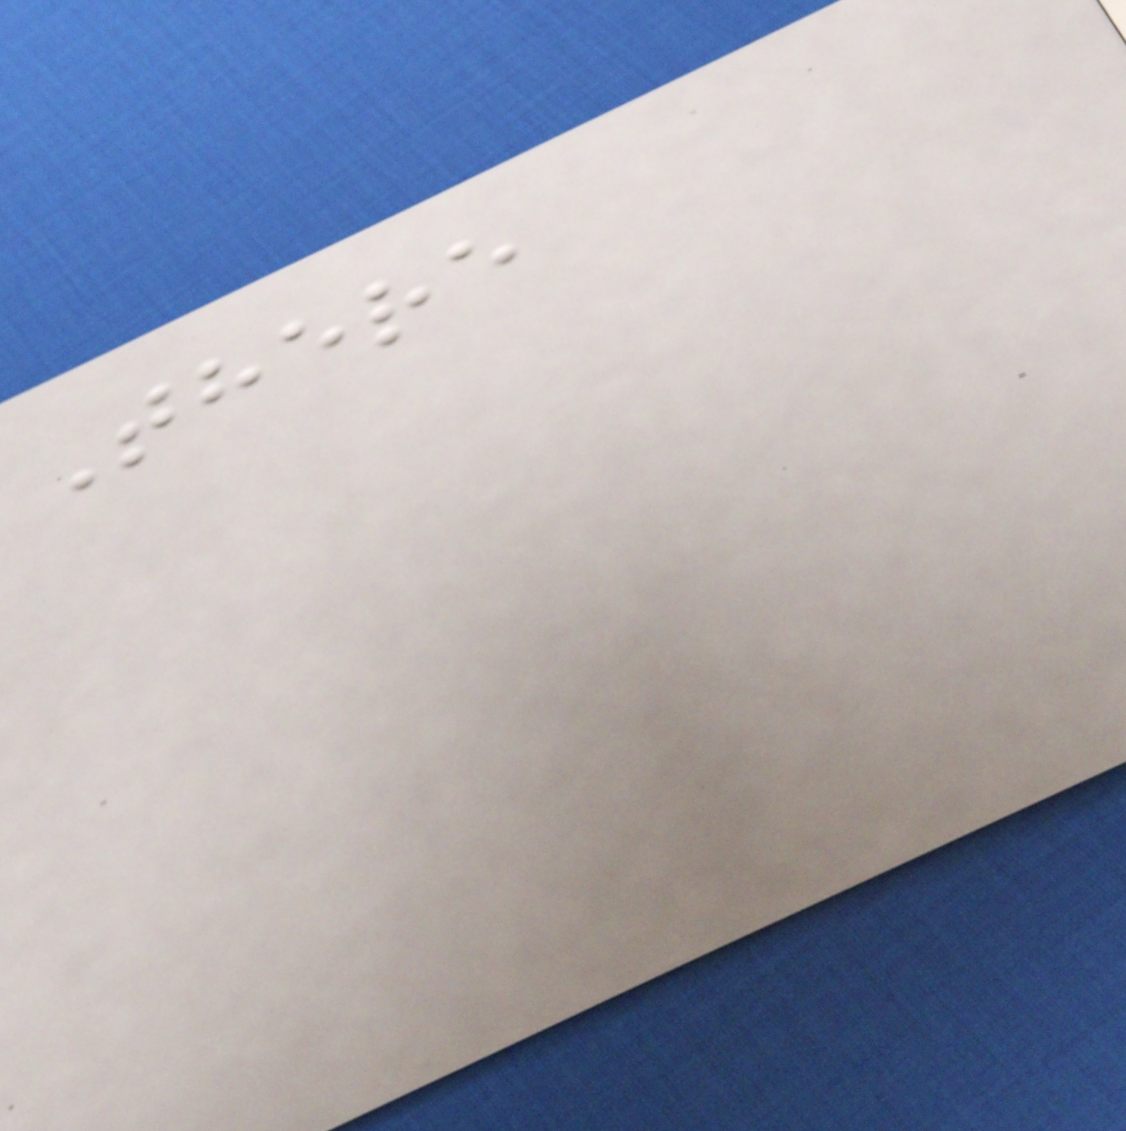There
